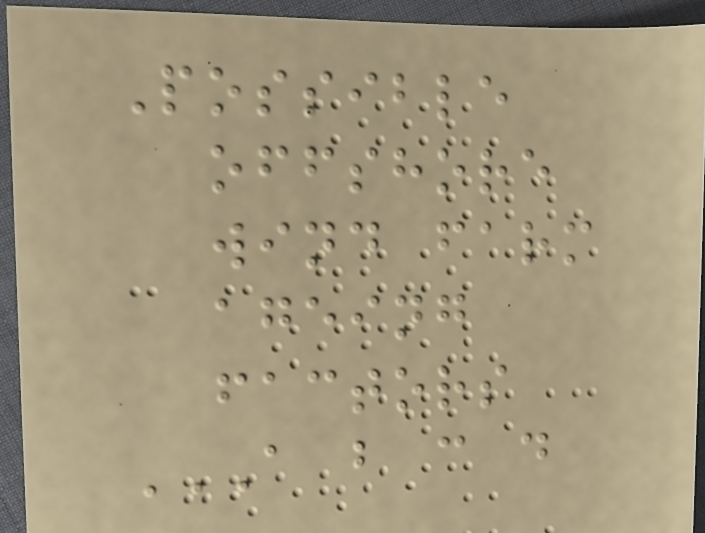Possible
offshore
wind farm
ageing
factors
A B C D
